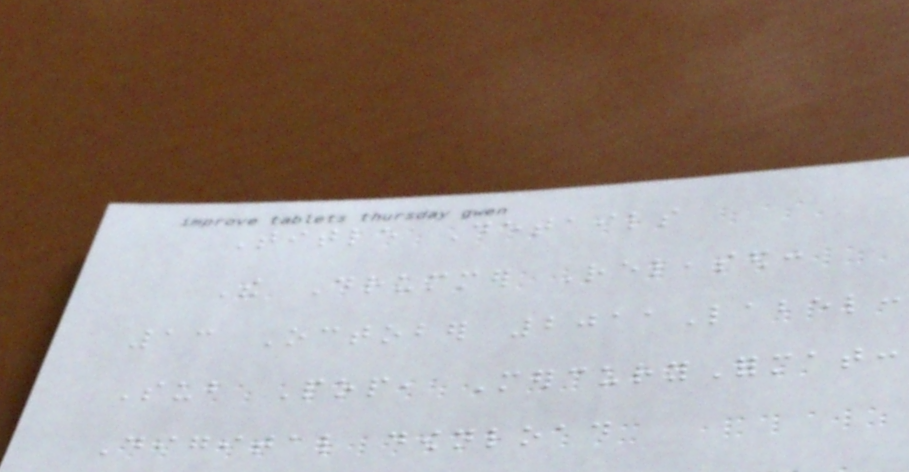Title Details
The Drummer Released:
13 October 2011Label:
Sub Pop, MercuryFormat:
Digital download
